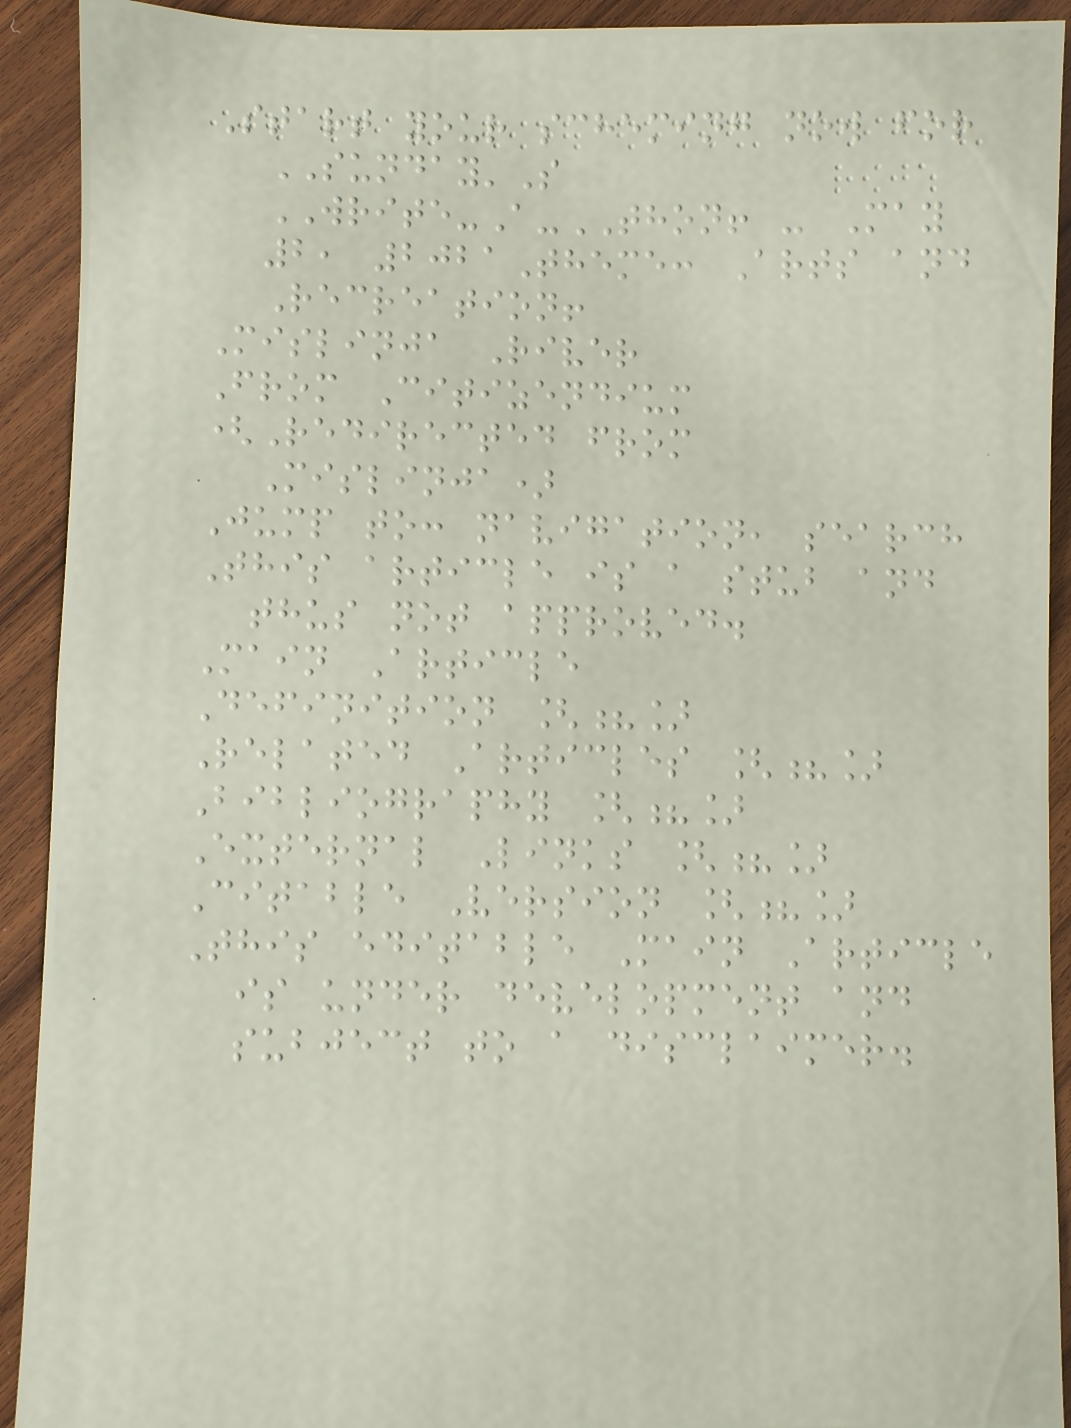Start your scheming now for
SUNDAY'S
WRITE-A-THON! - May
2, 2021Theme: Arts and
Recreation!
Mislinja River
From Citizendium
(Redirected from
Mislinja)
Jump to: navigation, search
This article is a stub and
thus not approved.
Main Article
Definition [?]
Related Articles [?]
Bibliography [?]
External Links [?]
Citable Version [?]
This editable Main Article
is under development and
subject to a disclaimer.
